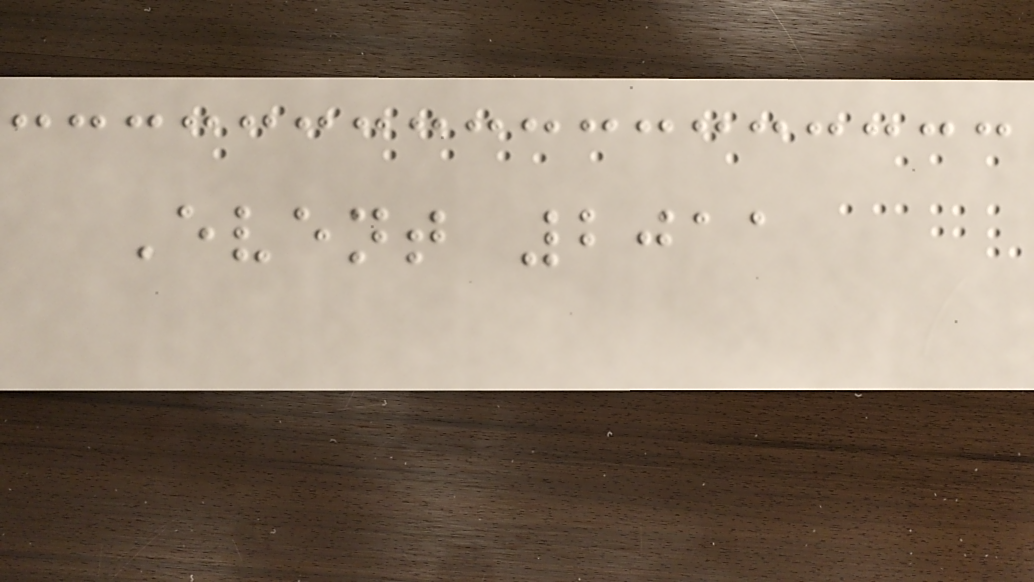Event 2011
